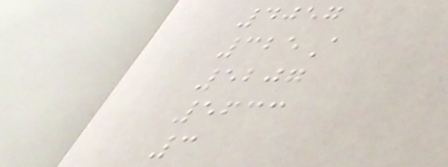4057
325A
5207
5633
3
